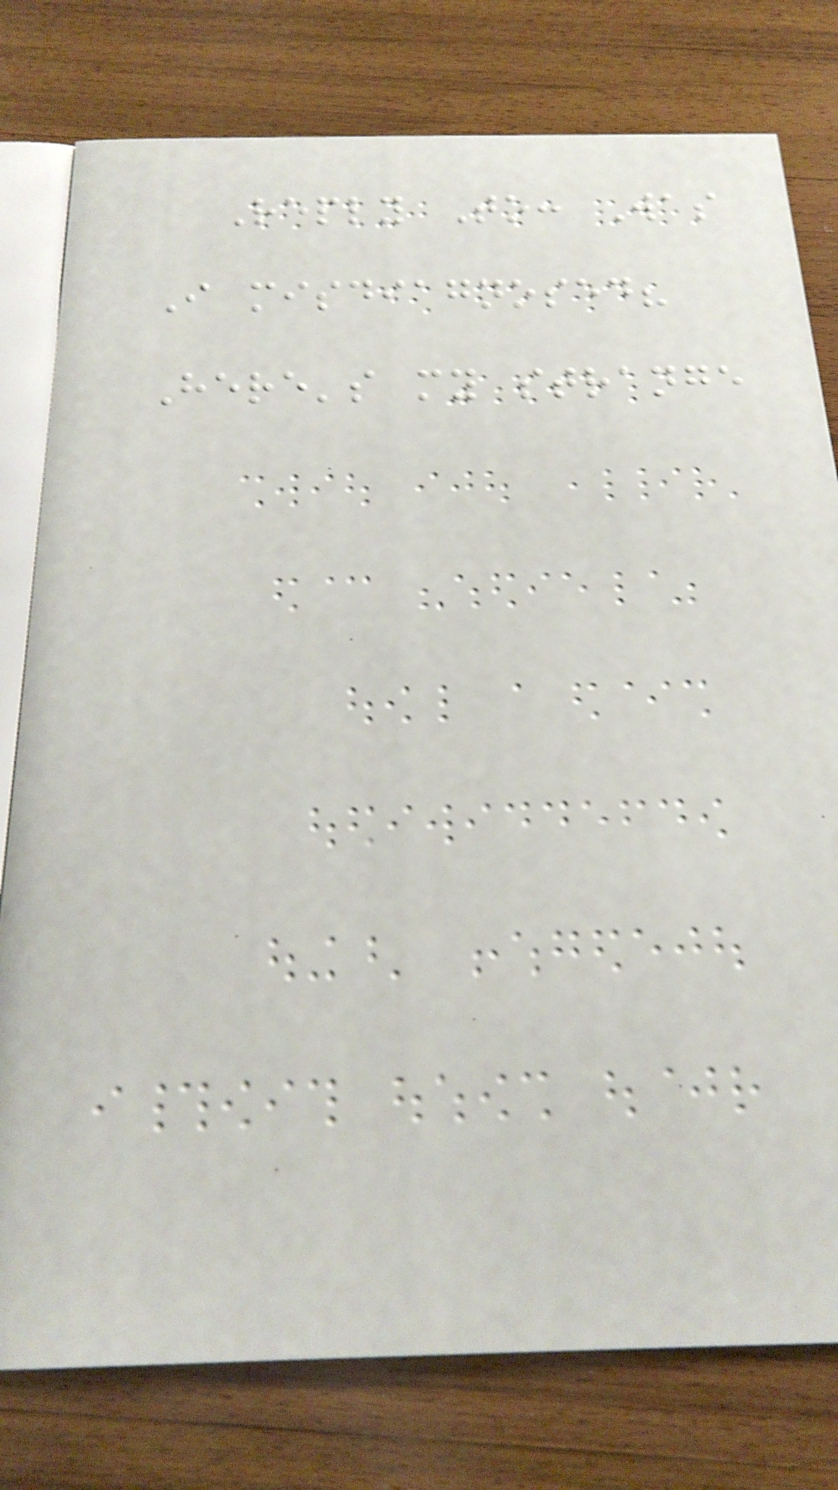Reply To: Was
I misdiagnosed?
Here's my strange
